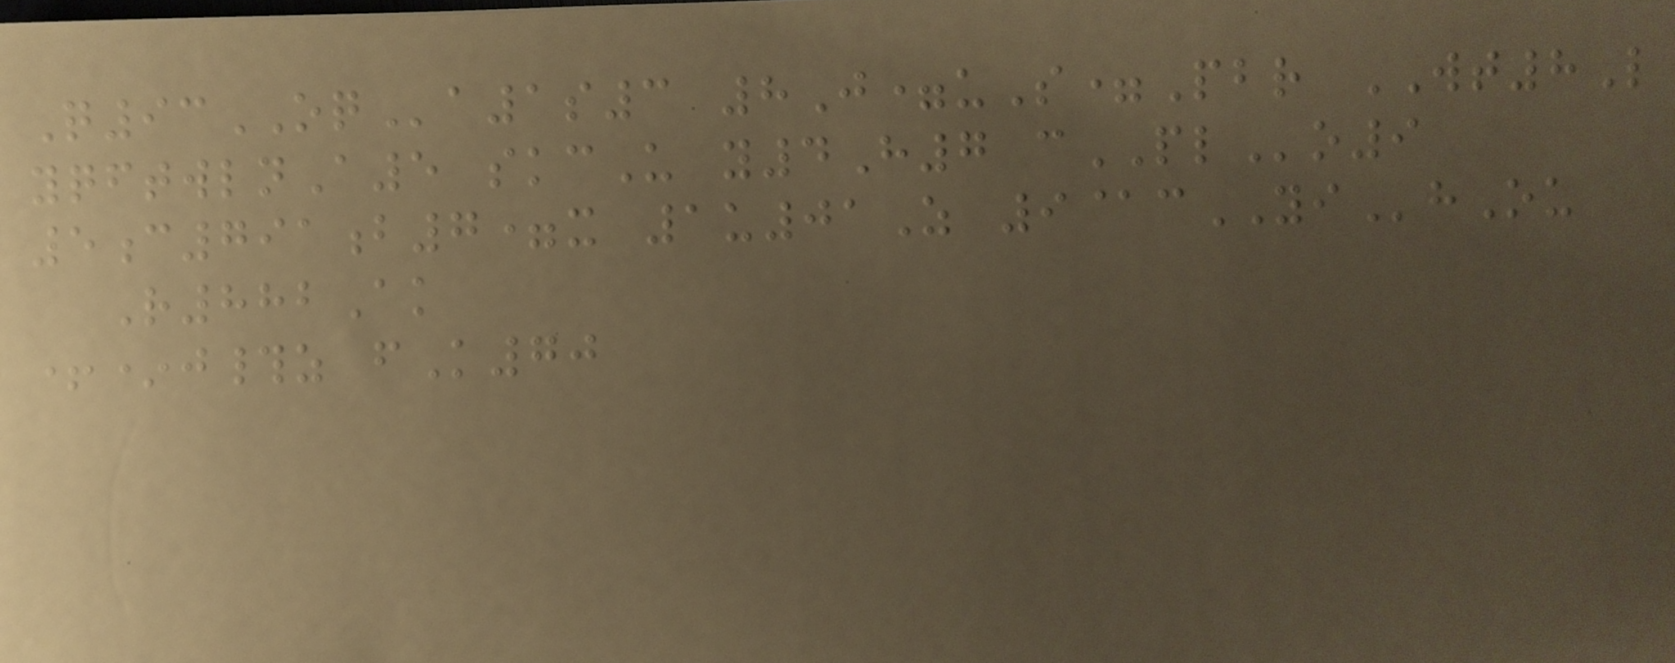Q93OQa1s3 8J=uS=Pbr WT8L
yqftwlnA5 skcU y4H7 cPLo9
5c791b7=x 1u01Z 9@cYIhOu
R882Ak
+*j#z fK70
